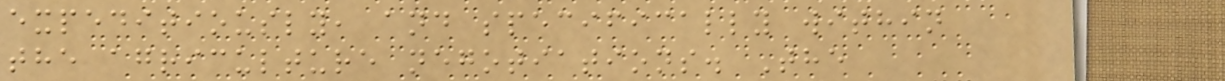expeditiously, and specifically within
the agriculture negotiations. The
